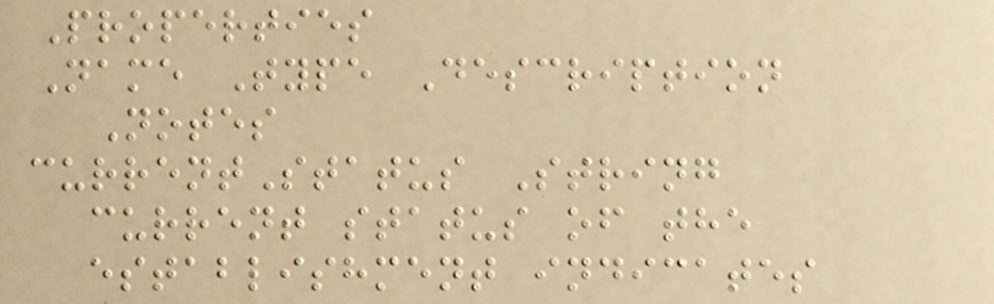Properties
Name Type Description
Notes
currentStatus String
current status of the
establishment indicates
